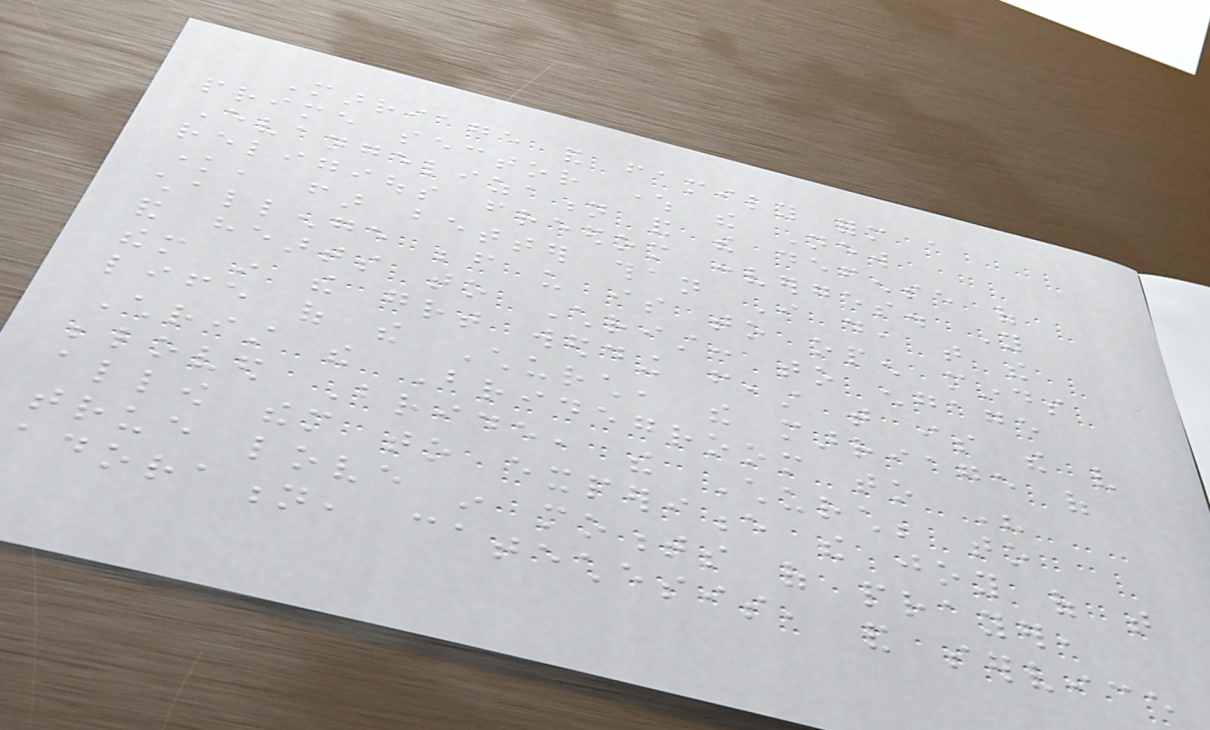Marriage and family form a
prime sector where the New
Evangelization and the defense of
religious freedom converges. You
know, far better than I do, that the
challenge before us is to open minds
and hearts to Christ: to engage
them in the great wedding feast that is the very
life of the Church, the marriage of
Christ the Bridegroom to His
beloved Bride, the Church; to
allow them to experience the joy of that
true love in moments of prayer,
adoration, catechesis, and service
